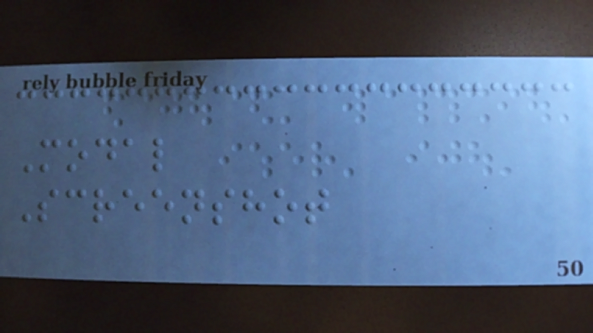Modal
Screenshot
